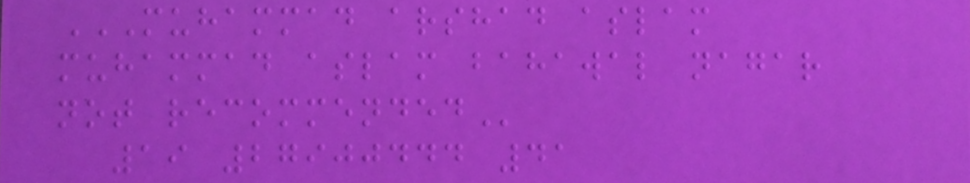MUHAMMAD ARSHAD ASLAM
MUHAMMAD ASLAM BAHAWAL NAGAR
NOT RECOMMENDED
19 27900444 41
